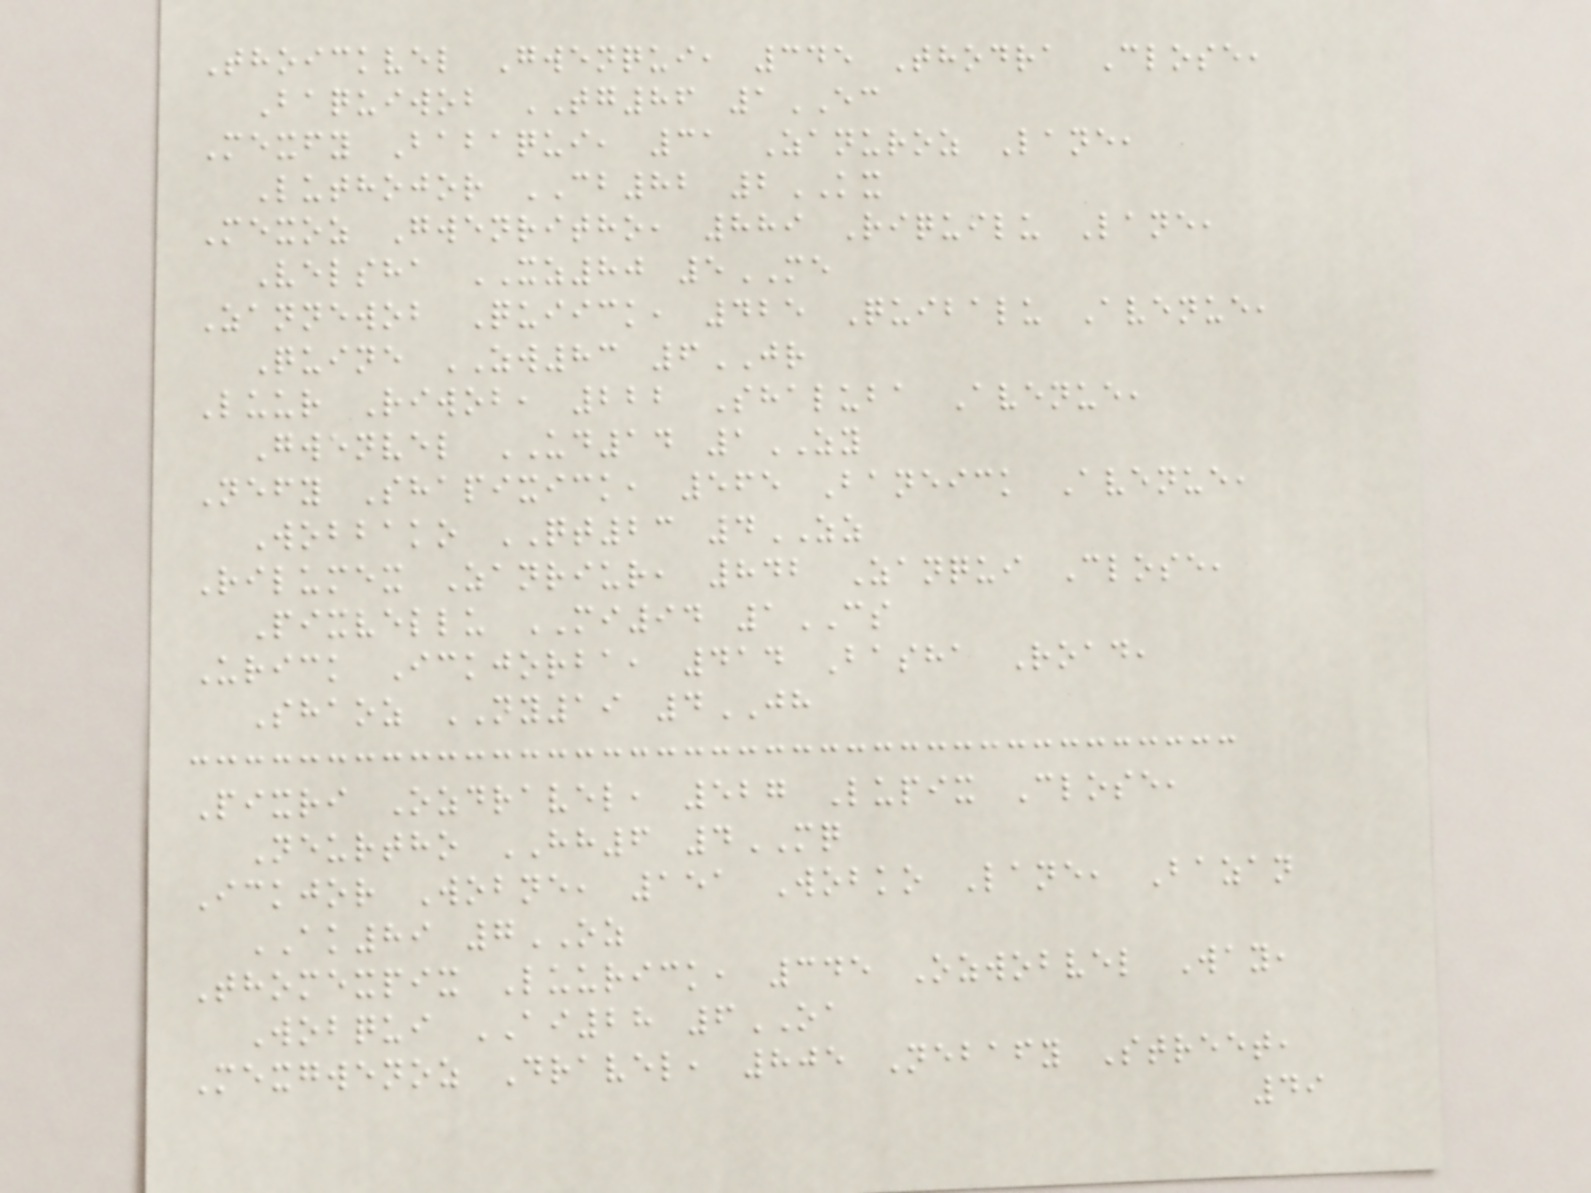Thoickvel Gwenqui, 345 Thodra Close,
Baquiwob TG86 1EC
Mexfy Babaqui, 31 Zanuroz Lane,
Luthojor CB82 2KX
Mexoz Gwenritho, 889 Riquilu Lane,
Velsha XZ80 5ME
Zannewob Quiick, 425 Quibalu Avenue,
Quine ZW83 6JR
Luur Riwob, 222 Shaluba Avenue,
Gwenvel UD14 1ZY
Nefy Shapixick, 565 Baneick Avenue,
Wobbako QT23 4ZZ
Rilumex Zanriur, 842 Zanqui Close,
Pixvellu MI94 1CS
Urick Ickjorba, 414 Basha Road,
Shaoz NY19 4JH
Pixri Ozdravel, 527 Lupix Close,
Neurtho HH6 4MQ
Ickjor Wobne, 151 Wobko Lane, Bazan
AK89 7OZ
Thomexpix Luurick, 345 Ozwobvel Way,
Wobqui AI28 6OA
Mexgwenoz Dravel, 805 Nebafy Street,
49
